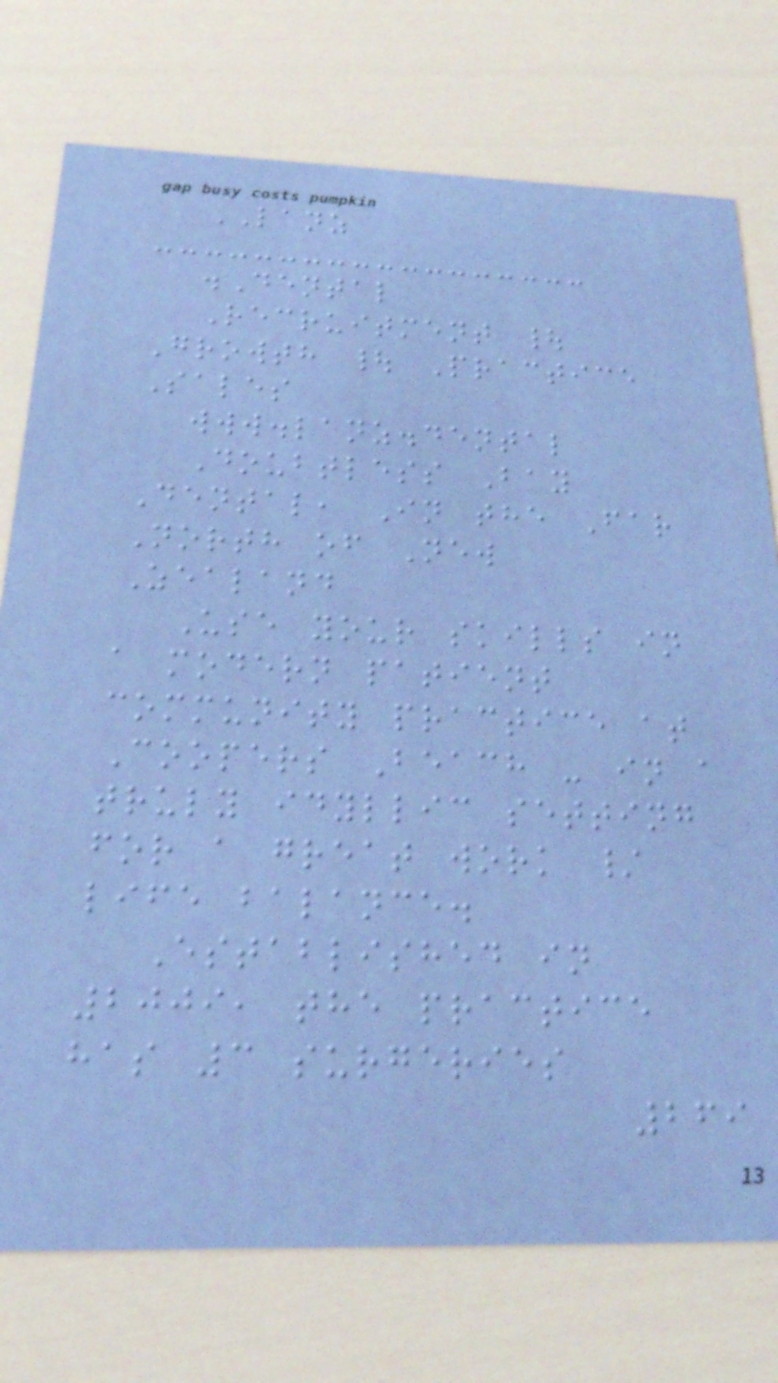LANZ
.Dental
Recruitment |
Growth | Practice
Sales
www.lanz.dental
Doubtless Bay
Dental, In the Far
North of New
Zealand
Use your skills in
a modern patient
community practice at
Coopers Beach - in a
truly idyllic setting
for a great work /
life balance.
Established in
2009, the practice
has 3 surgeries
269
